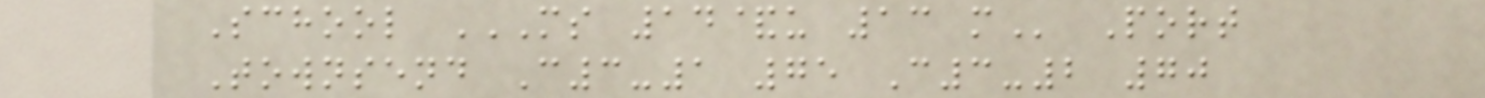School MS 14&U 13 M Port
Townsend C3-1 75 C3-2 70
